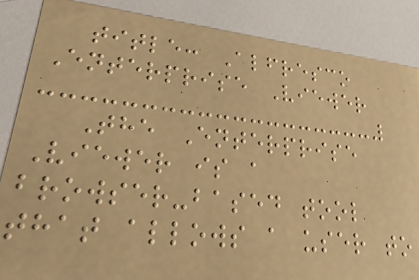title: Alfresco
Enterprise Viewer
The Enterprise
Viewer is a
browser-based tool
that allows a user to
